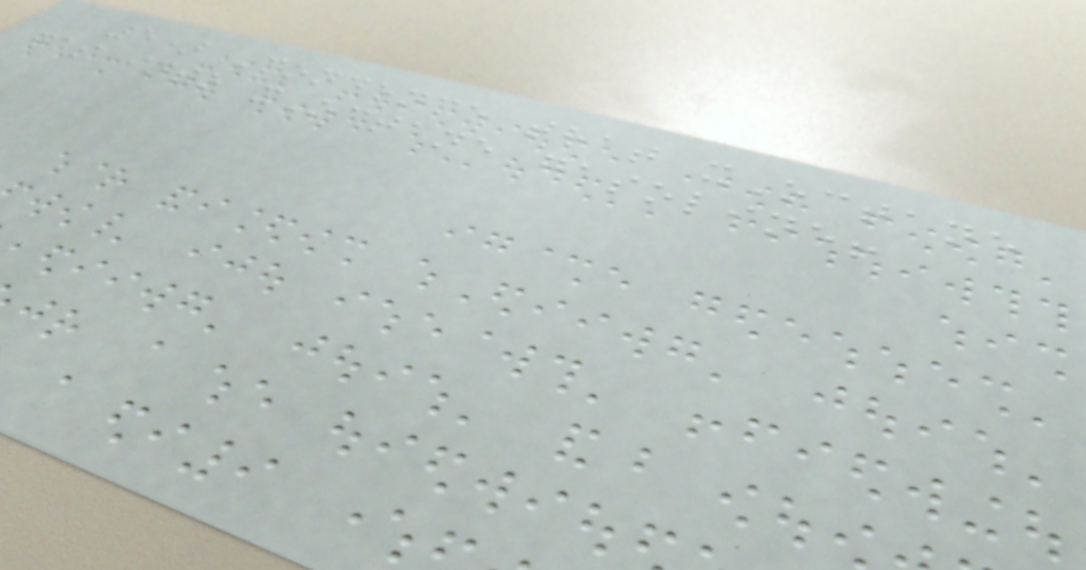5) Condence that xOctane
gas into xOctane gasoline!
